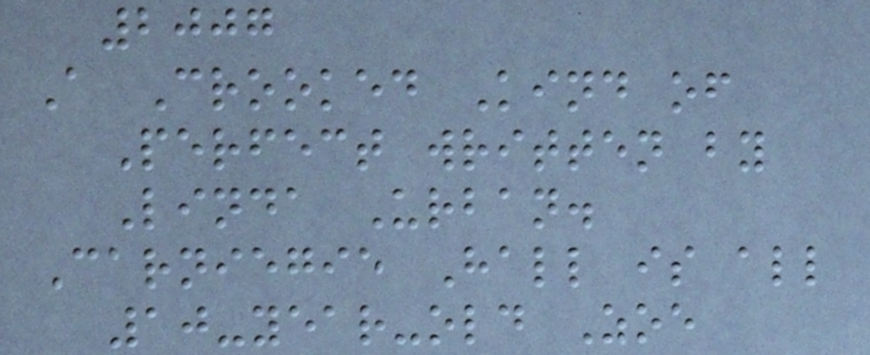2007
A Crooked Kind of
Perfect written by
Linda Urban.
Carniegie Hall is all
10-year-old Zoe
